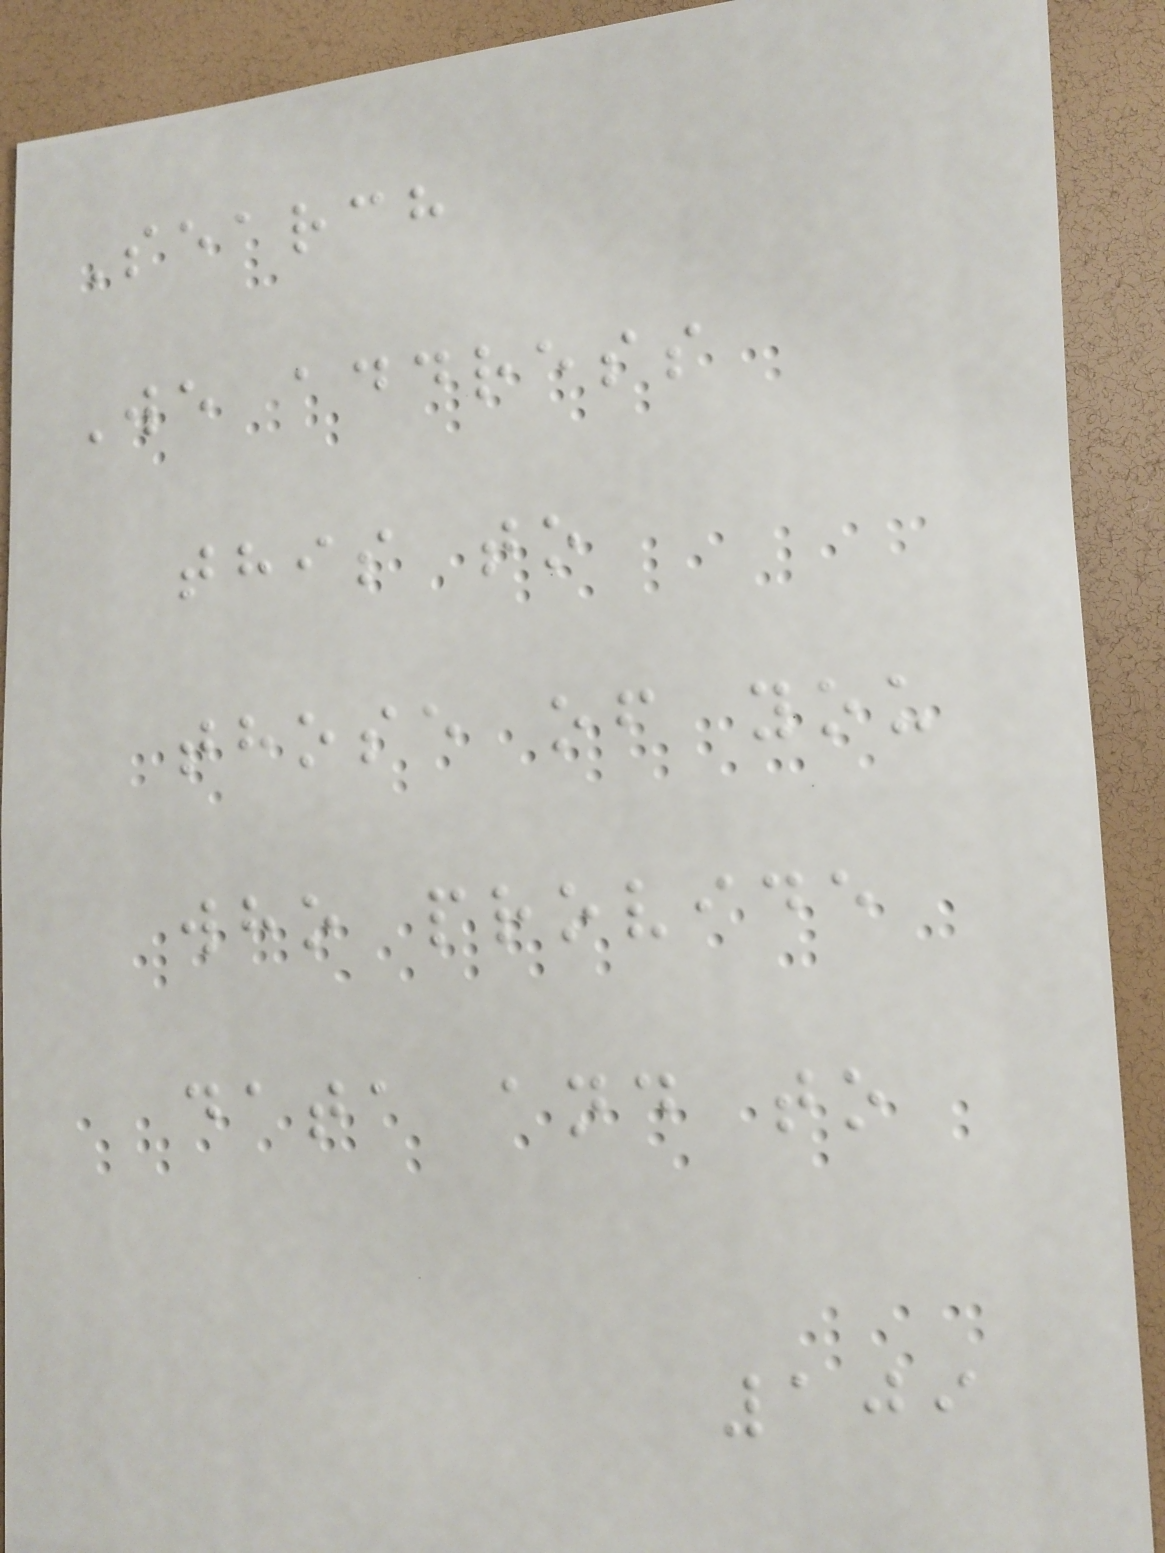Search
We address
this to
those of you
who provide
data and to
109
